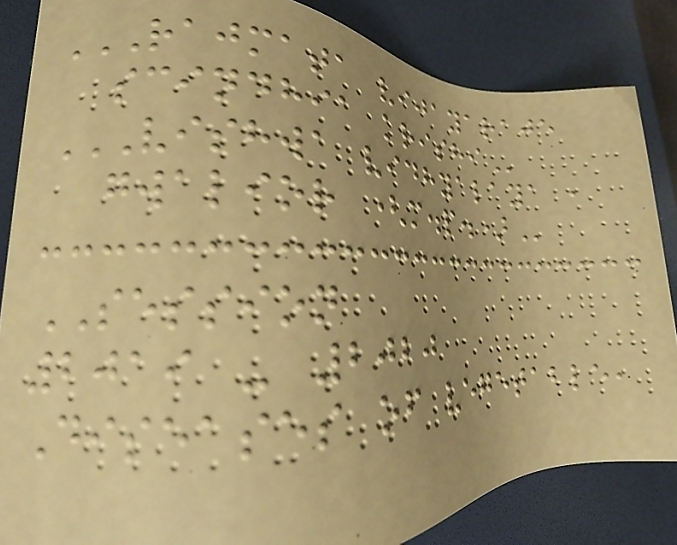RAJMATA VIJAYARAJE
SCINDHIA KRISHI
VISHWA VIDHYALAYA ,
GWALIOR (M.P.)
SESSION
2019 - 2020
Diseases of vegetable,
